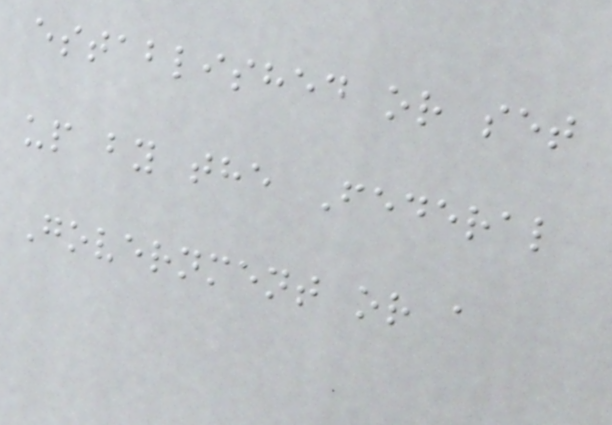established or set
up by the Federal
Government or a
